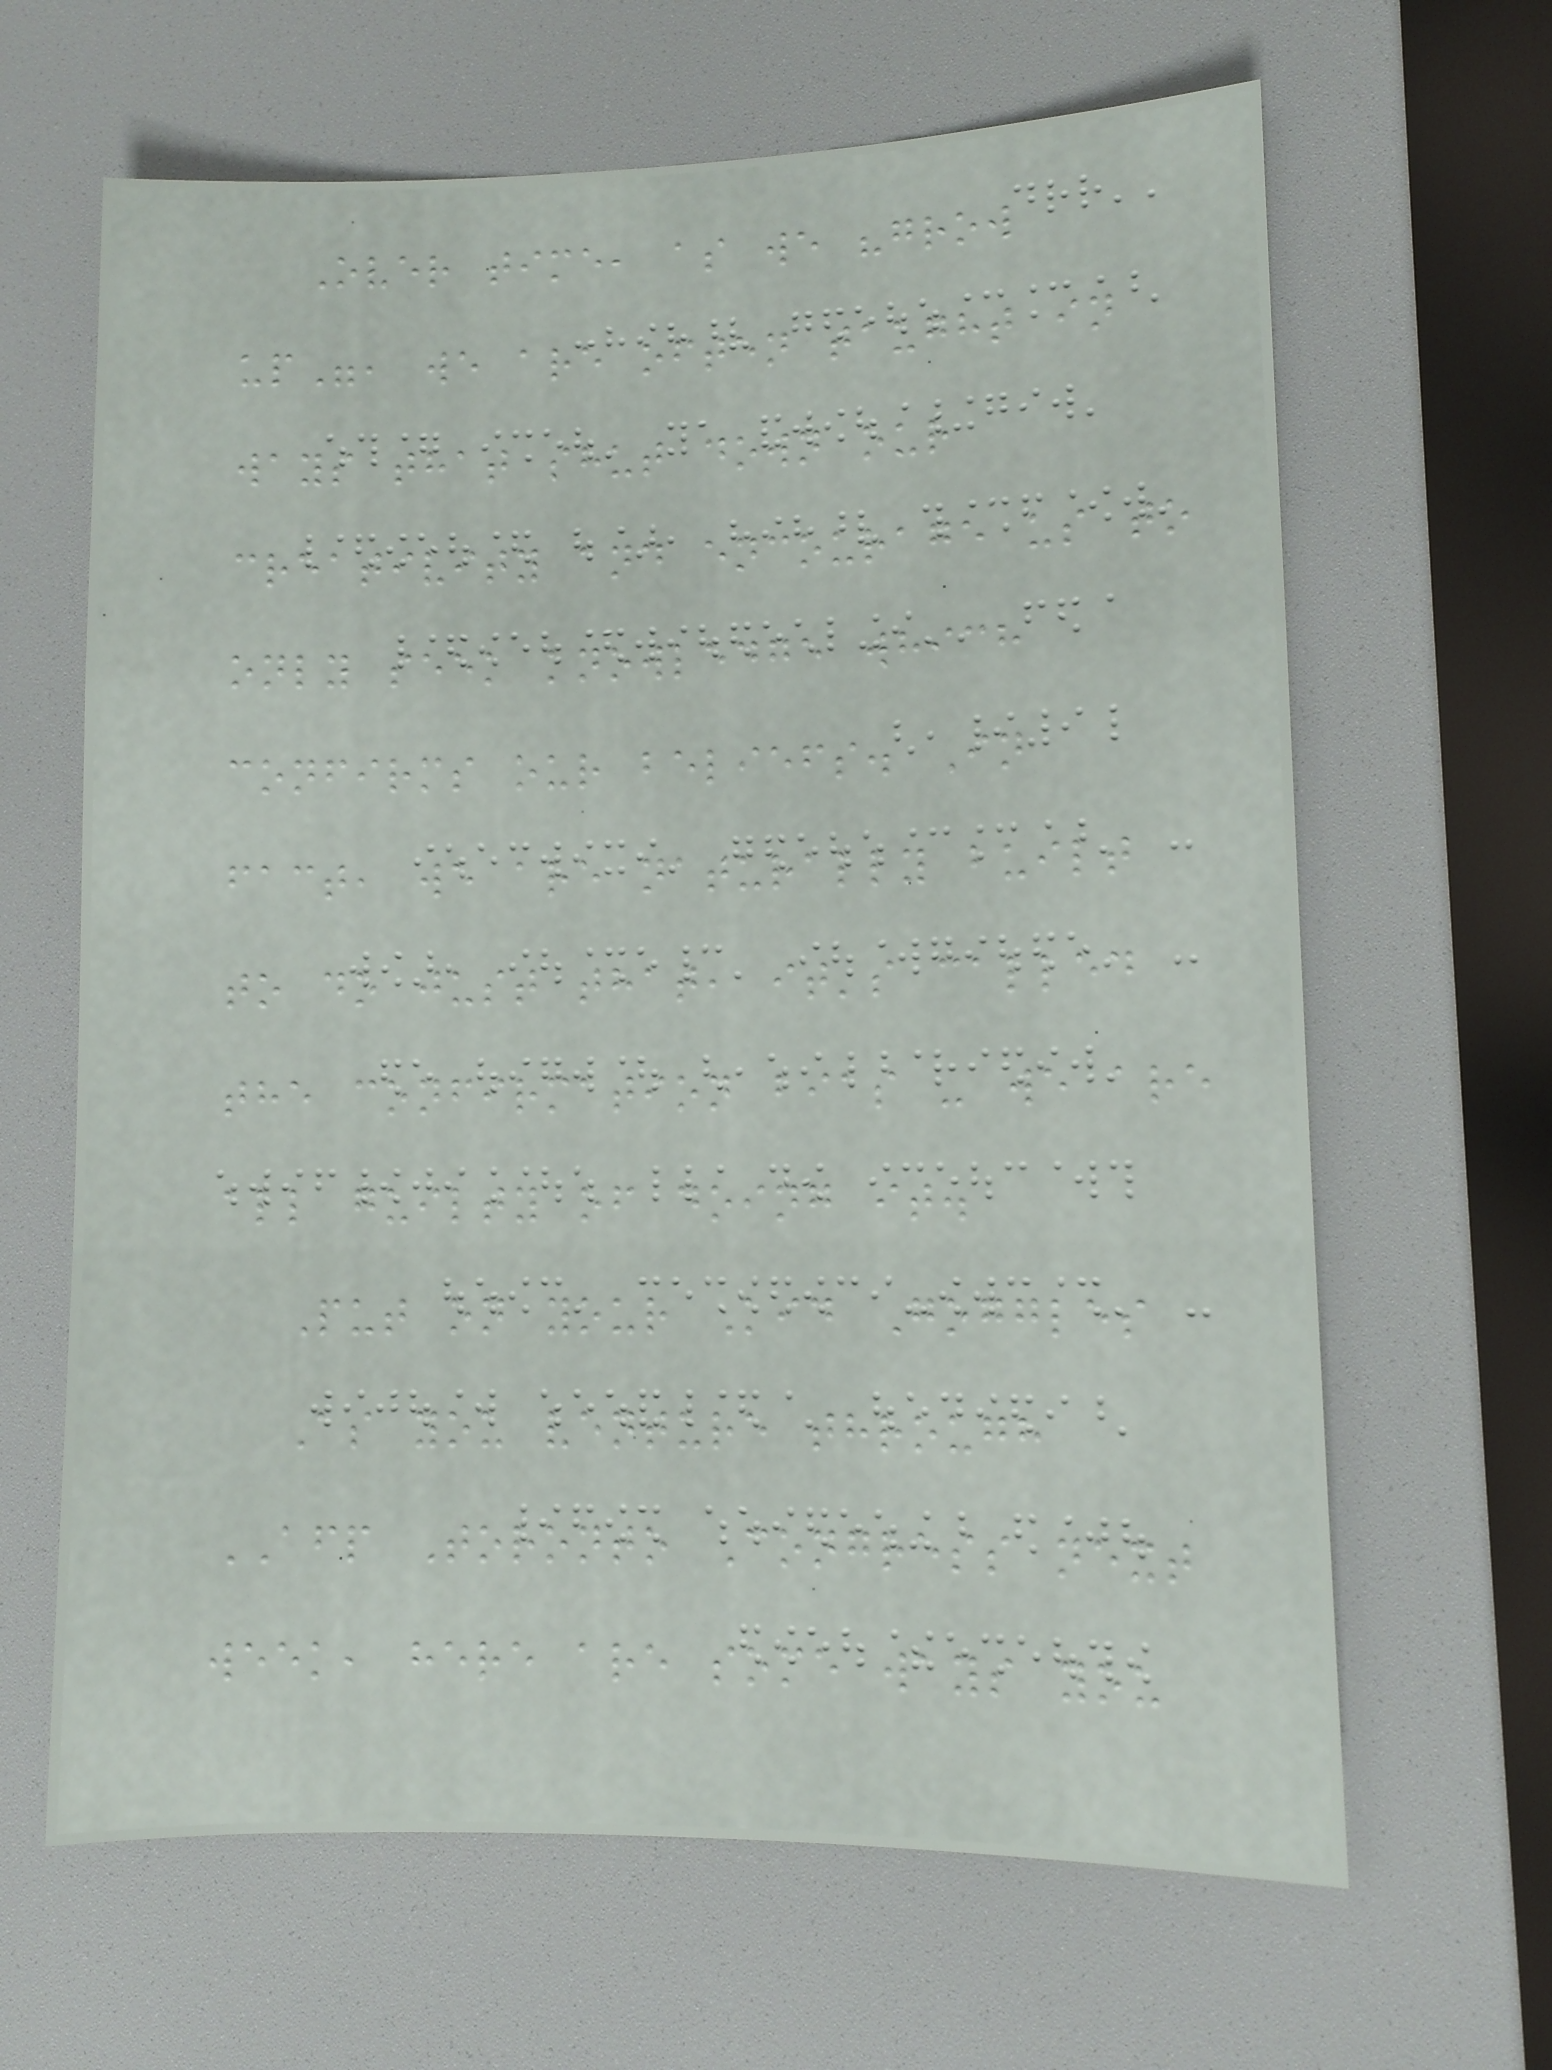Over time, as we "grow
up", we are often taught in
ways that shut down our
creativity and encourage us to
only seek knowledge which
confirms our beliefs. In
fact, we are naturally built
to do just that, it's called
the confirmation bias - we are
all guilty of doing it.
Put on your Kid Goggles
As you venture through
AFP Toronto Congress next
week, here are some ways you
